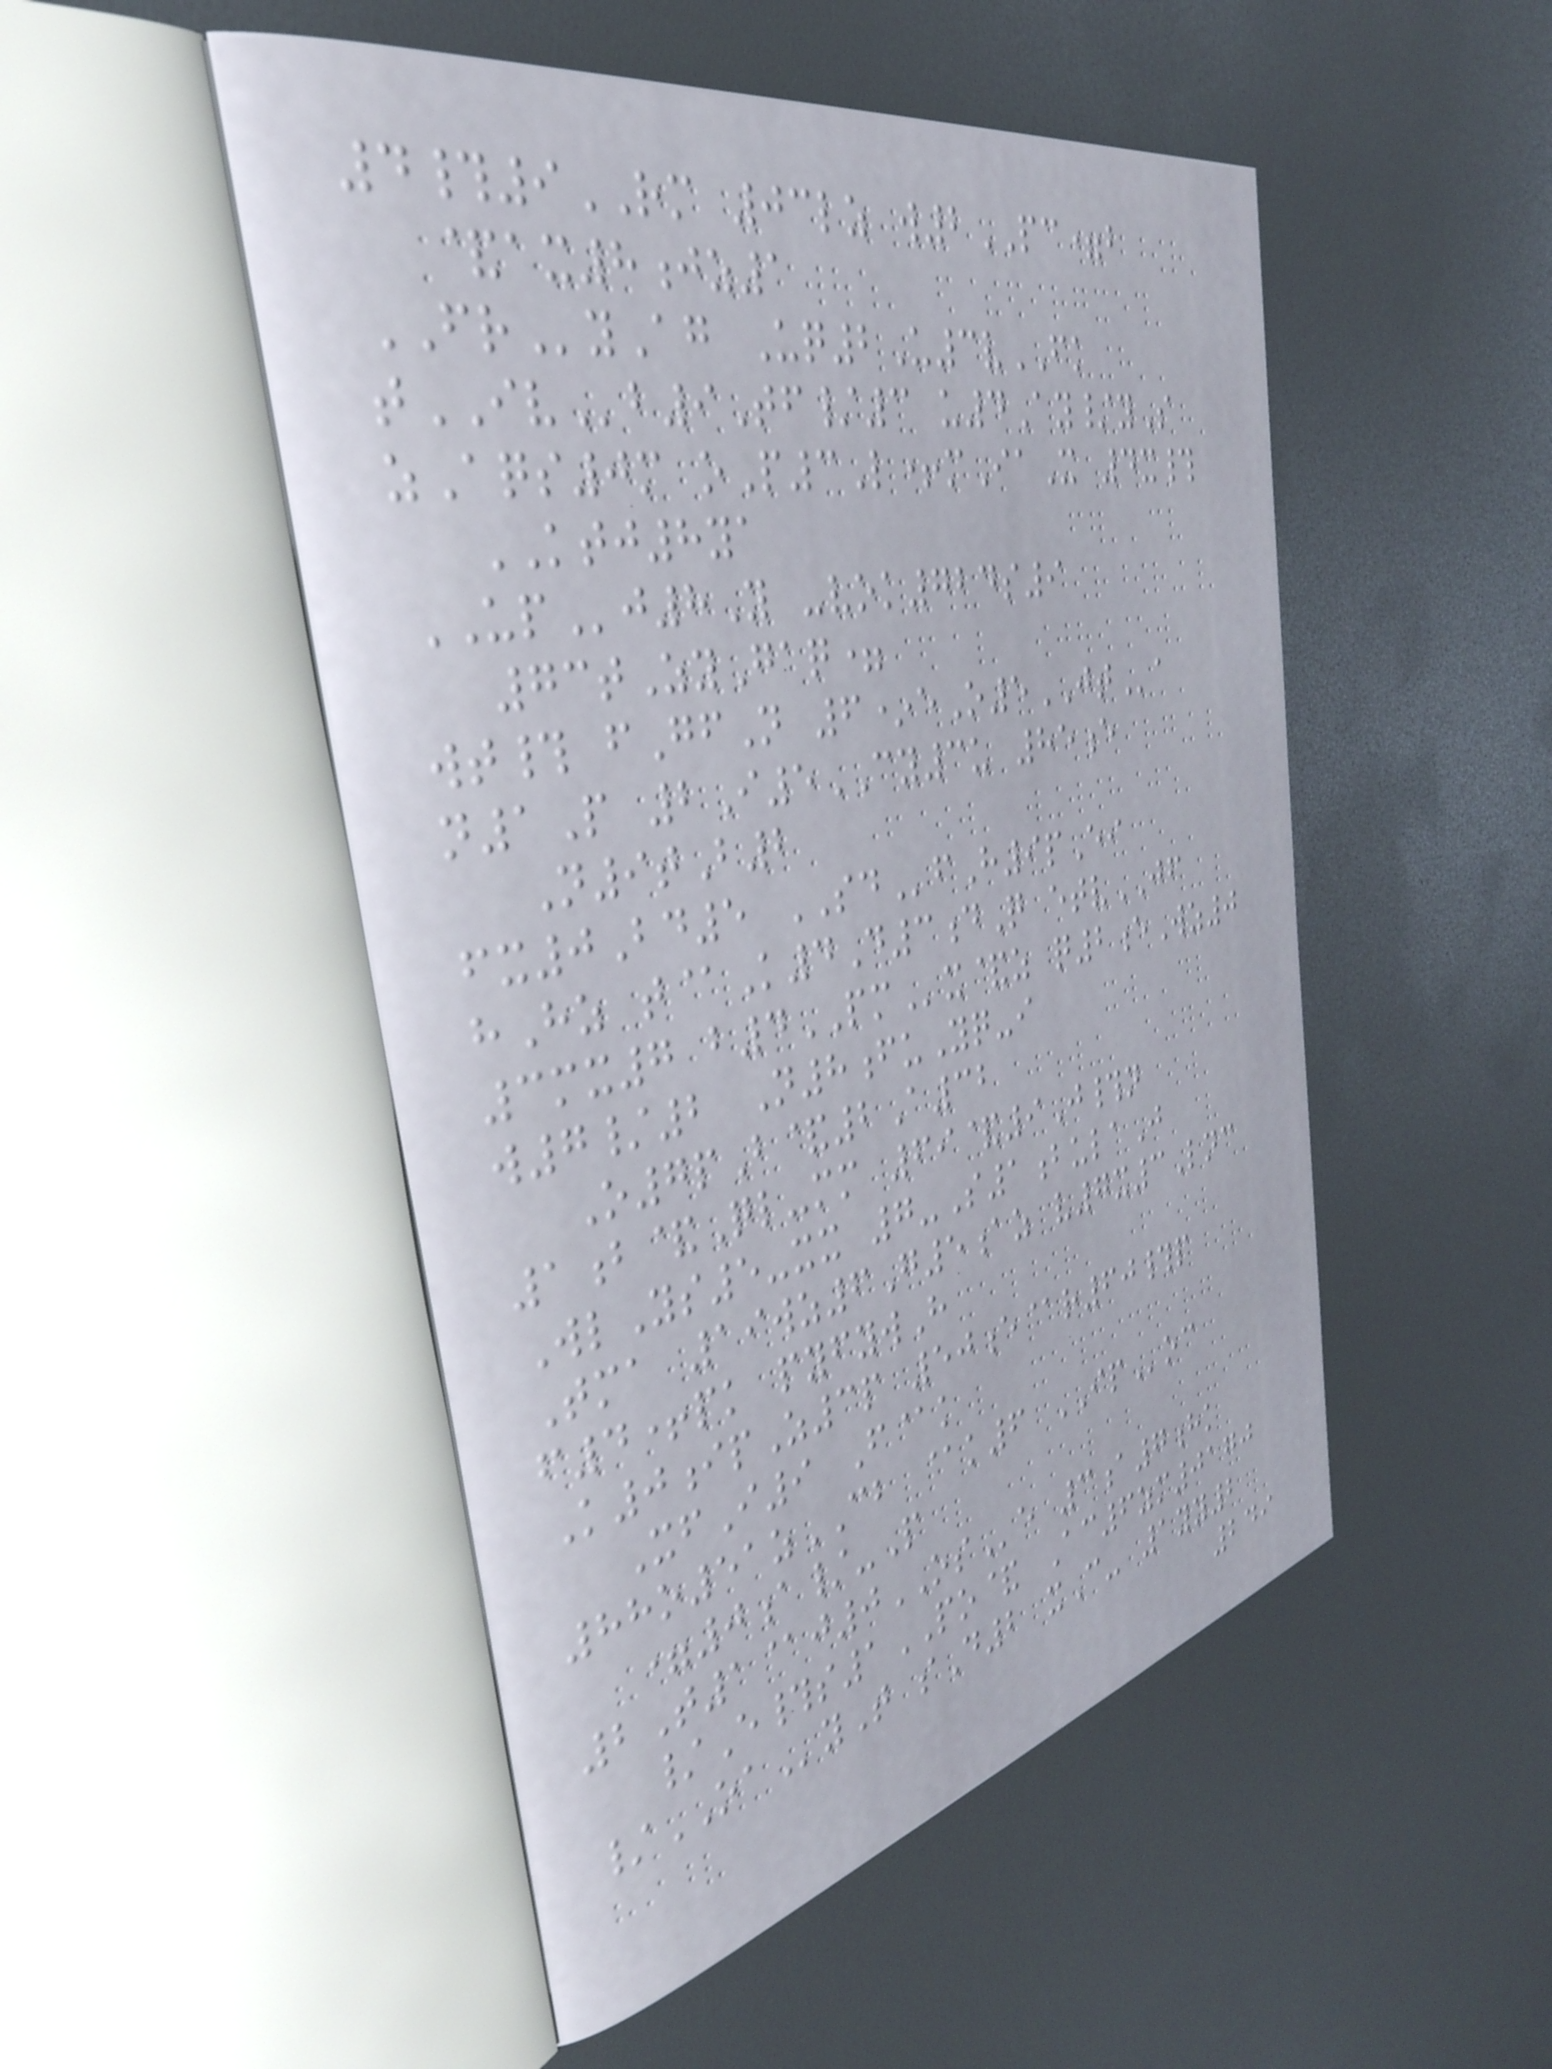4#9RM 03lz w2PC=b
&ax8jz1
FRyAg Uq2U3vFK
tIVb9Tf/3 u4Ay/yS
zAqs0m oP3L+mIaX 4x#
KTJ8ya
UPj8Y -vok724s9
73tZyGaq=
wt# fGfN 6*eO5JTa
n1P 2I5CY3u 85e
N9tB2
fx0Bd5 SDfH9pEi
hHz t@K4D3dQ etvJF
3mx7 b4PMx&z q2eWz0
w7/2 N8fuYq-i
O7pB&2A32
1b&Ql-mm 69&9J#n
WlYs5-xx 7-S1bulaJ
Tma 19wz6G5az v7x3Lnc
f4+pk pyfywH
K0ipZ3p 50e@r60#p
XfI9 F@k
88o51zCB @k6 IPoc
=0a/-P
2T1@j0OSe 3a7hk
/E#s1PO& Ac6zm0170
/OAyT sD2 xC- 1yy2
249
